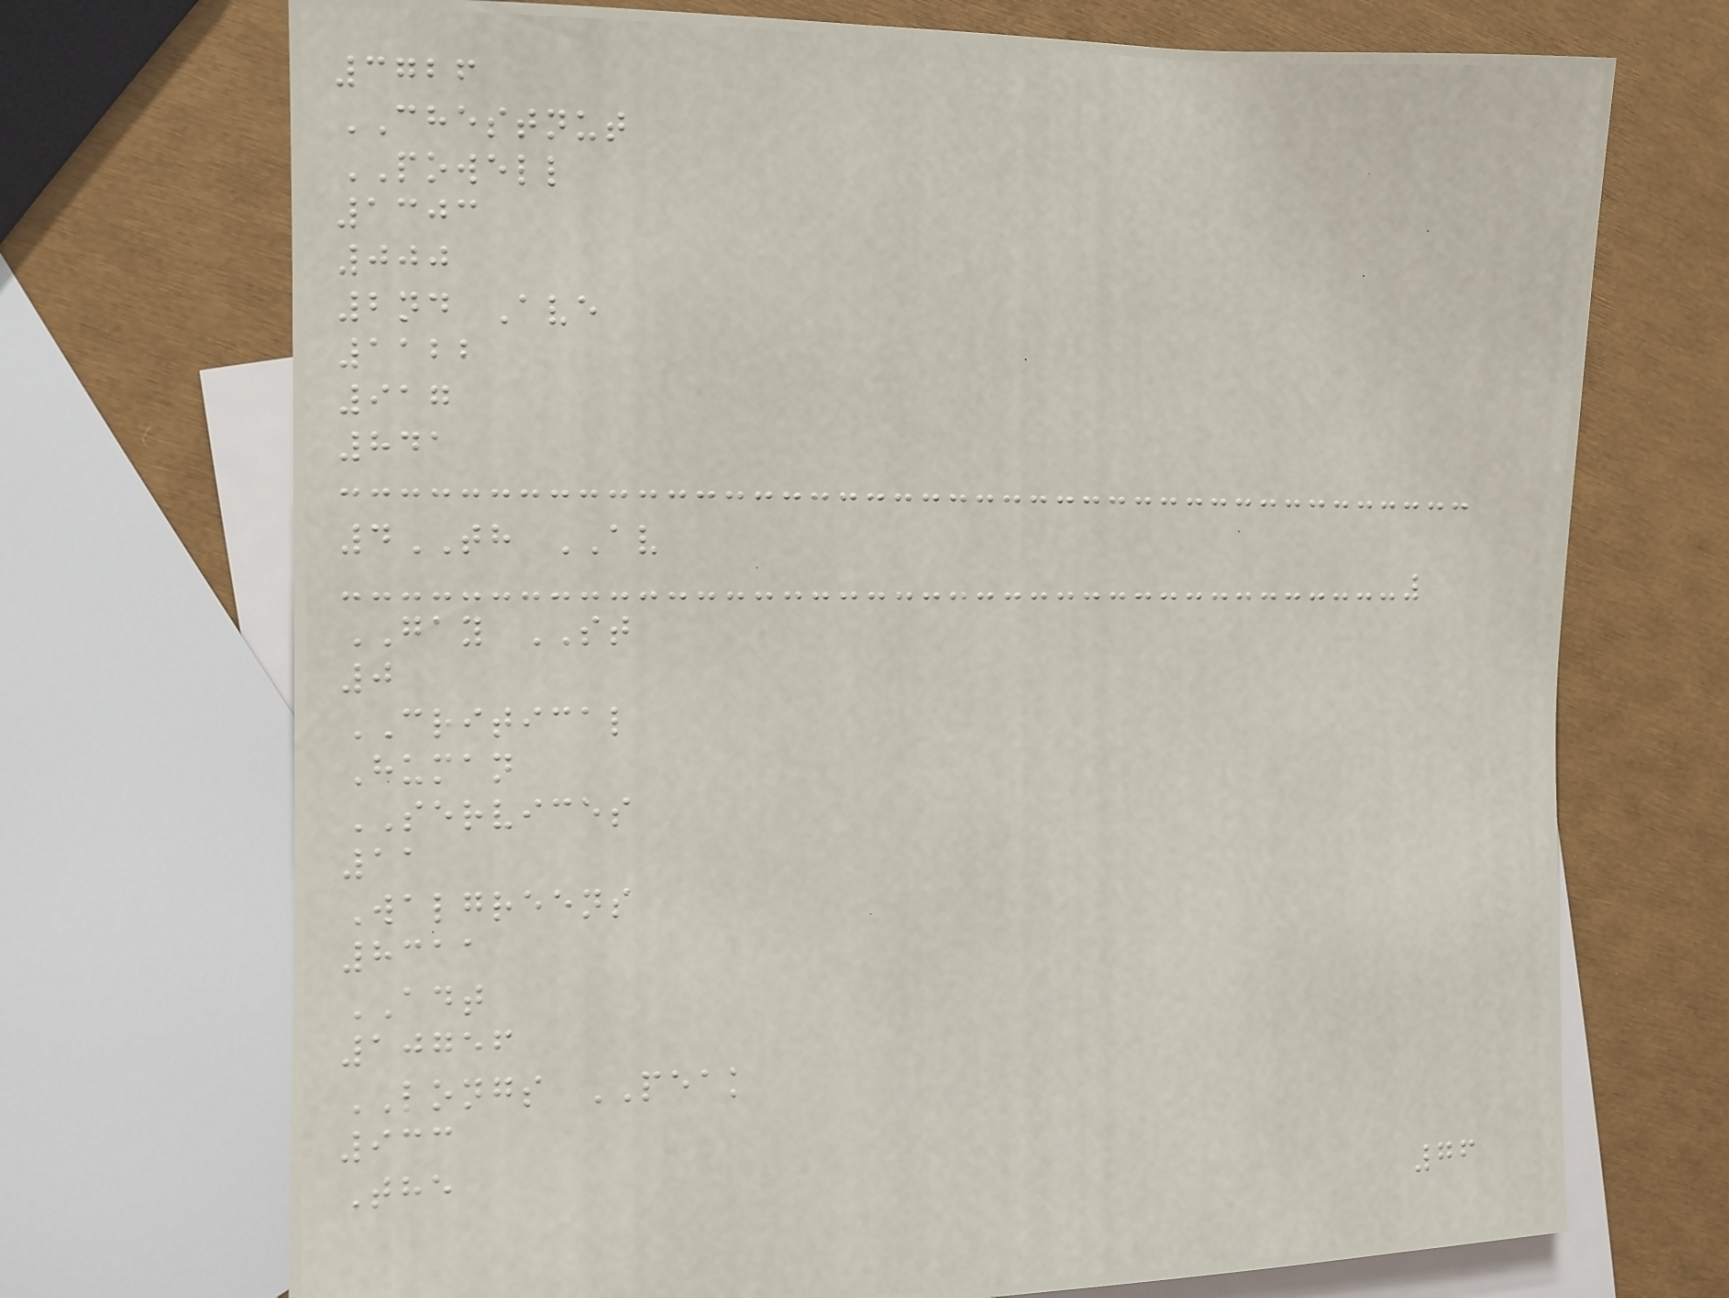3726
CHESTNUT
POWELL
1303
000
2nd Ave
1122
917
841
4TH AV
GAY ST
0
CRITICAL
Human
SERVICES
11
Walgreens
8311
ADT
10756
LONGS PEAK
933
The
76
